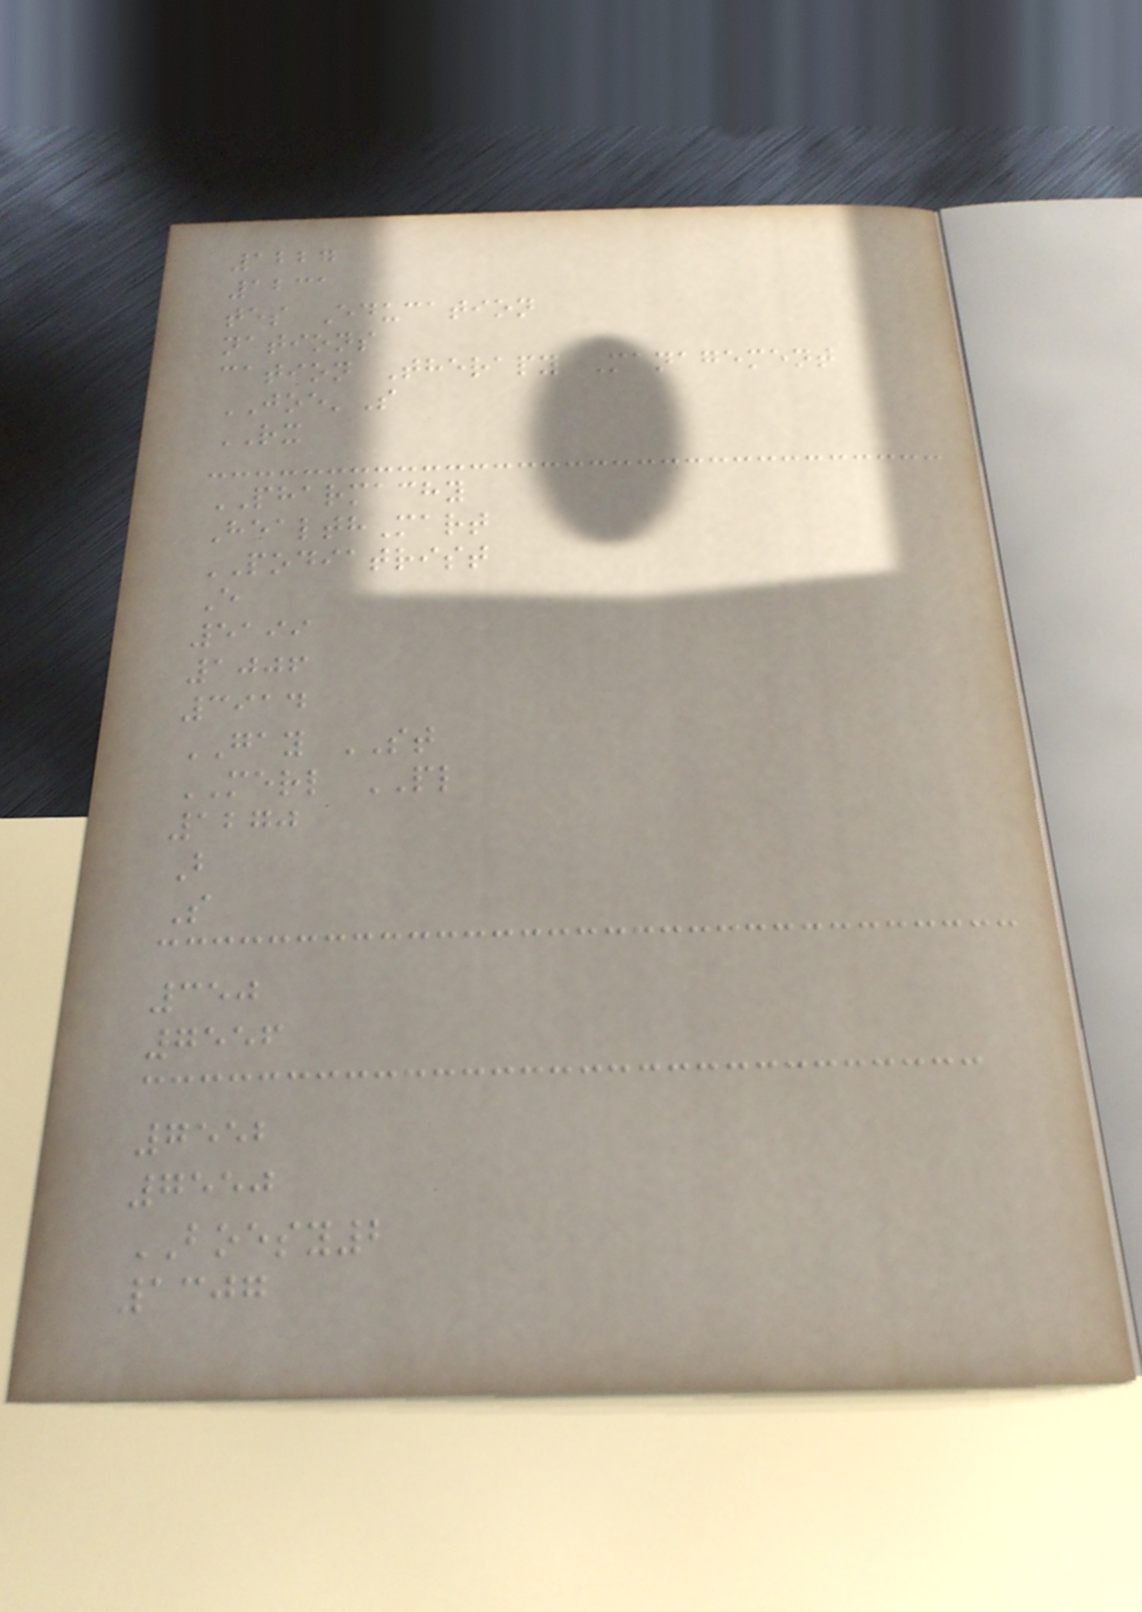1227
1231
tes Education
nations
cation Therapy Management
JOE'S
RX
PHARMACHY
HealthMart
PODIATRIST
E
5199
1006
3914
GAY ST
MERL PL
1270
B
S
350
7556
7552
7550
BOESY2
1307
